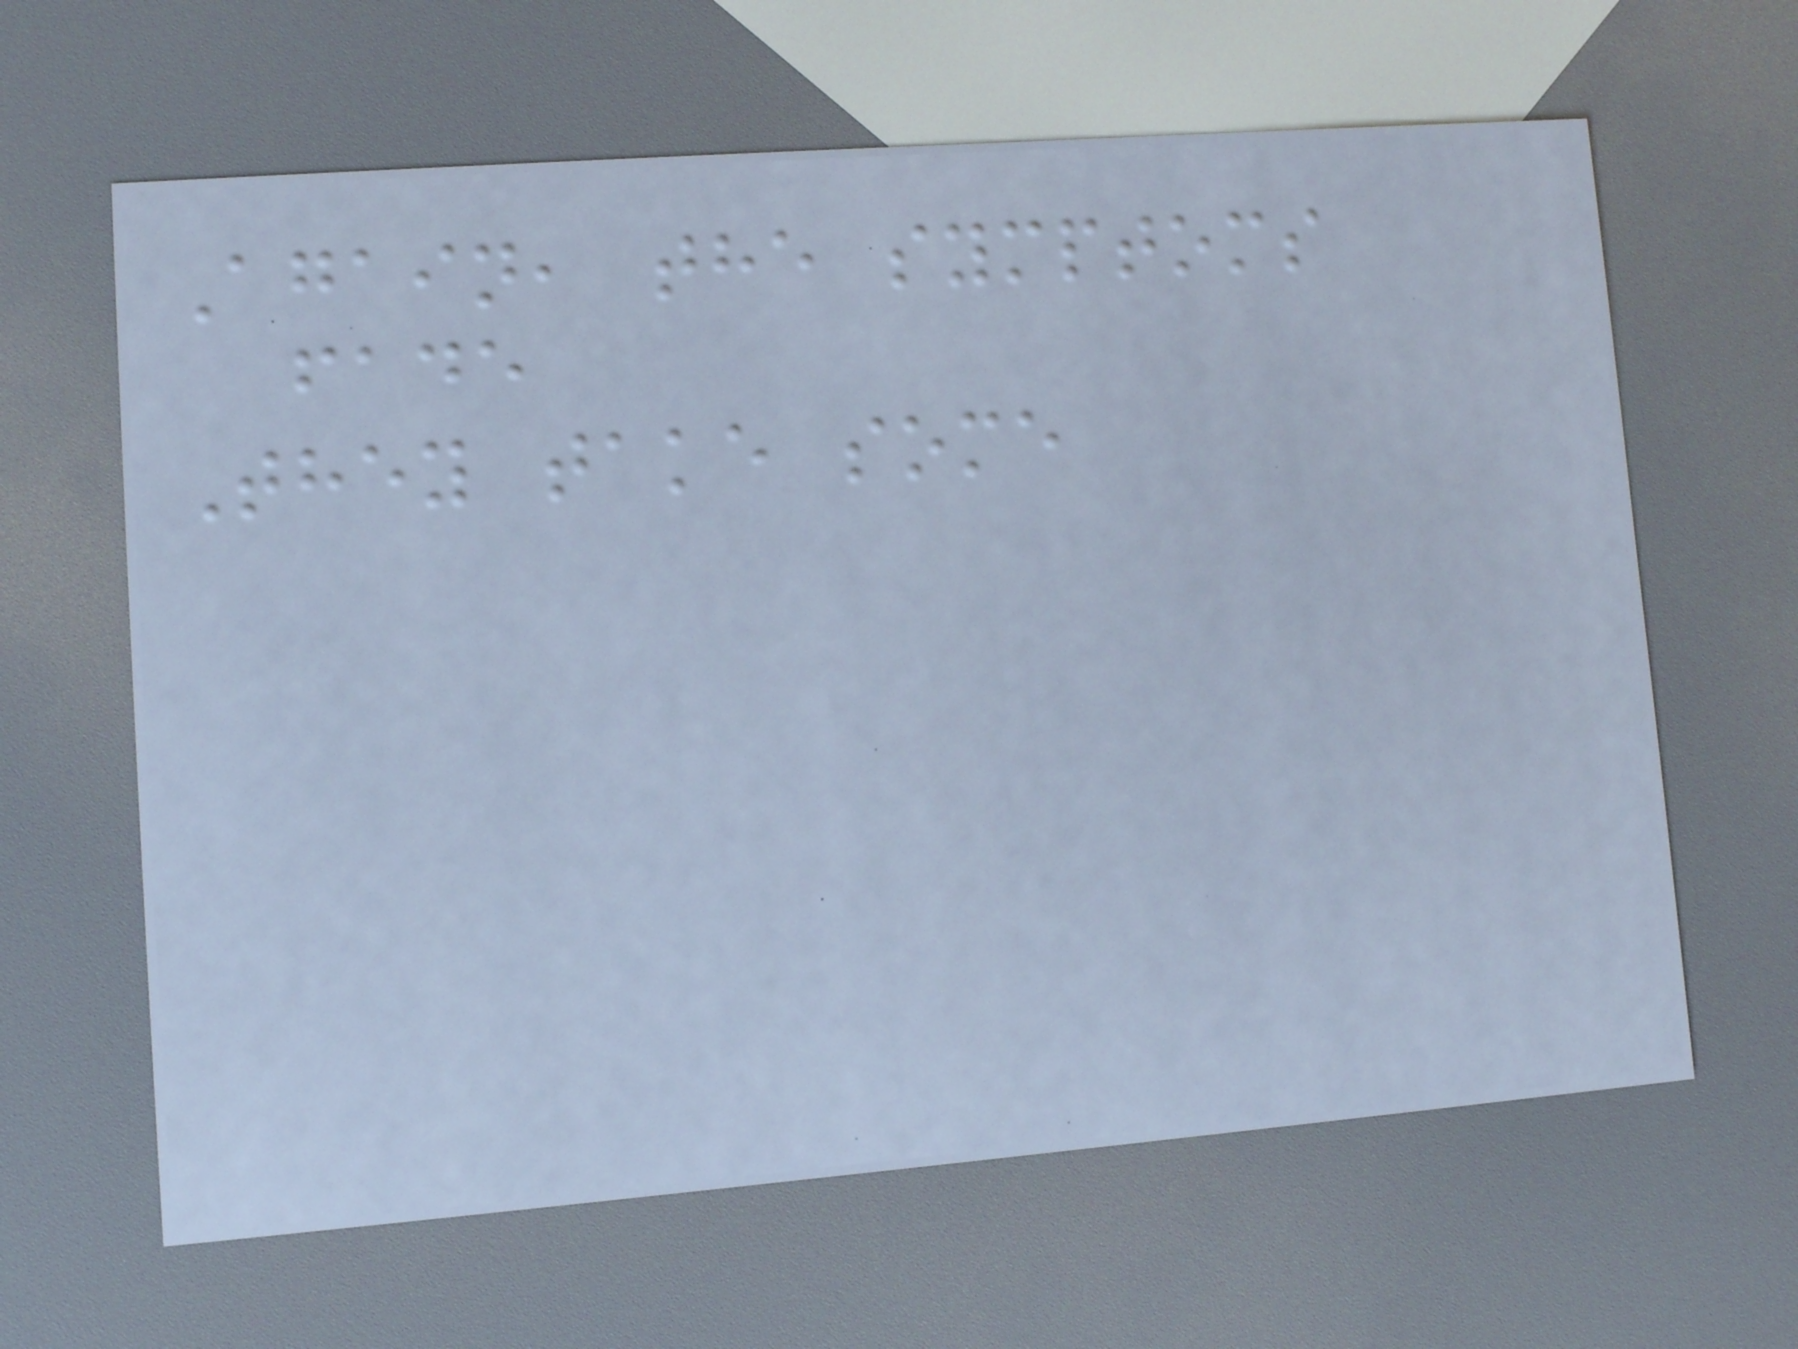Again, the symptoms
fade
They take some
